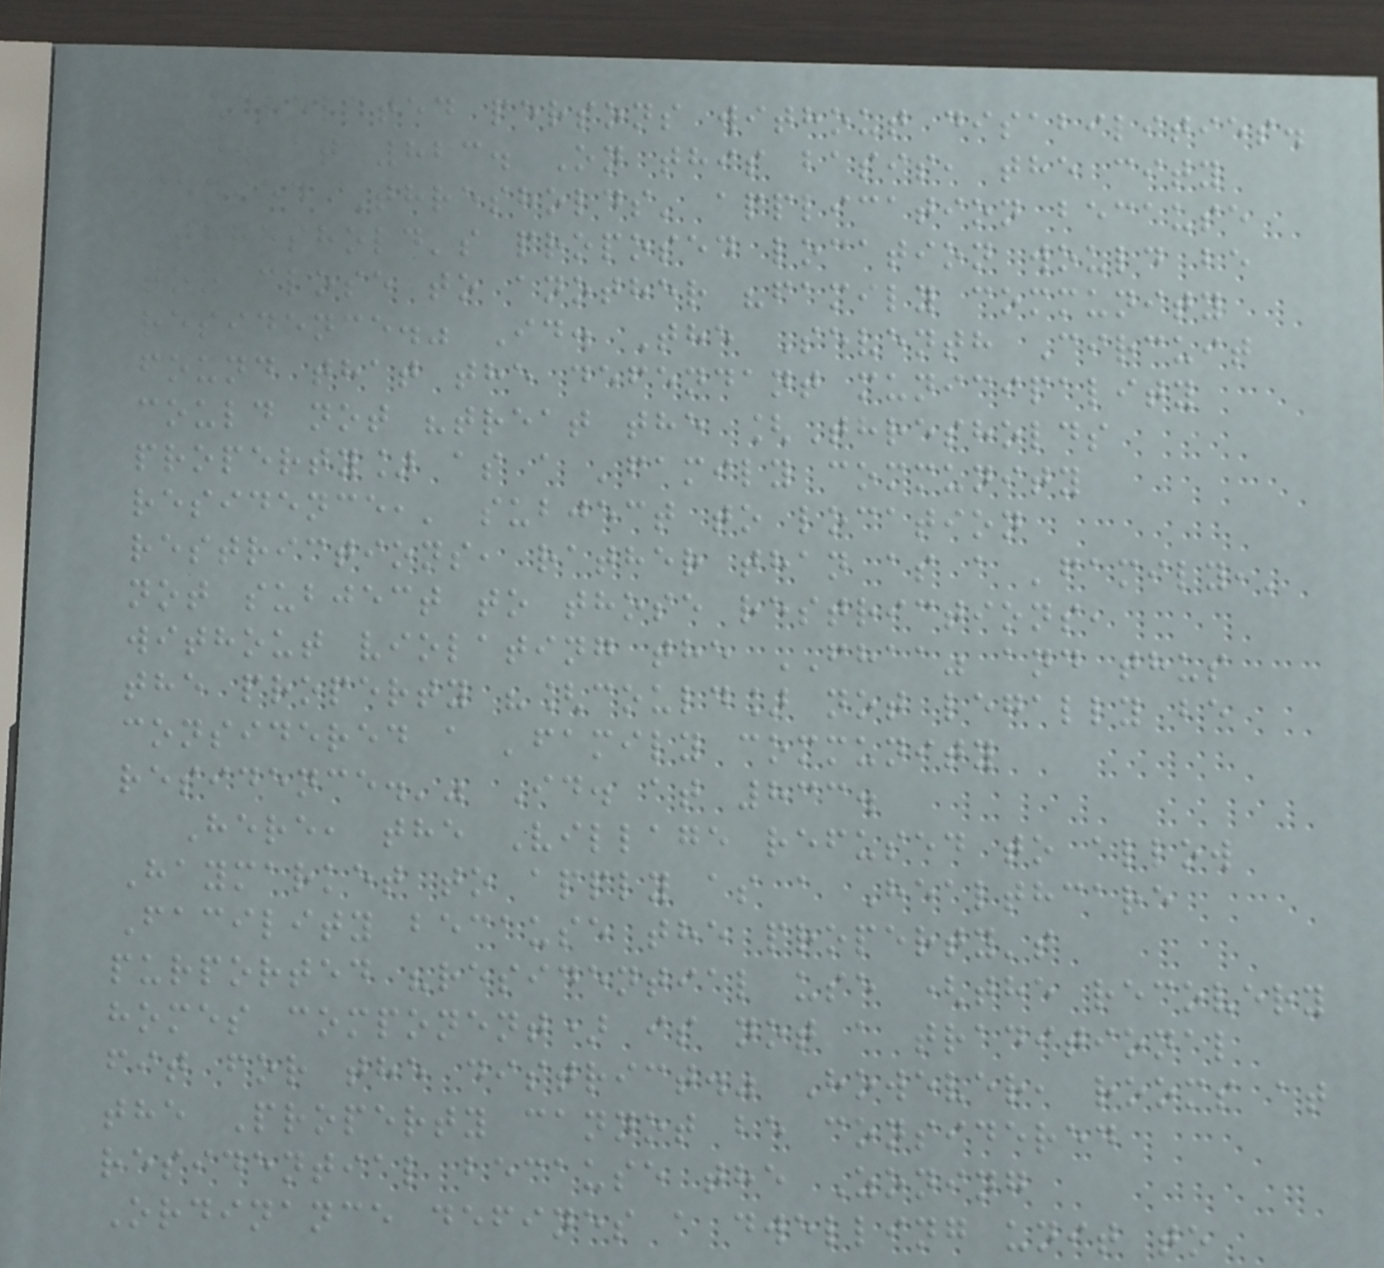unrelated persons without disabilities.
Id. at 823. On this basis, the city
denied Thresholds' application because
Threshold's proposed location would be
too close to another "family community
residence." Id. The Seventh Circuit
found that the defendant municipality
could not "treat the [Thresholds
property] as a 'family community
residence,' subject to location
restrictions, rather than as a 'family,'
not subject to those restrictions,
without violating the FHAA" and thus
the property "[could] not legally be
considered a 'family community
residence.'" Id. at 833.
Here, the Village refused to allow
Haymarket to apply as a Healthcare
Facility because the property's
purported "residential use (the recovery
homes component) is not a traditional
fit for the district." However, rooms at
the Property cannot be considered
residential because the Zoning
Ordinance defines a dwelling unit to
